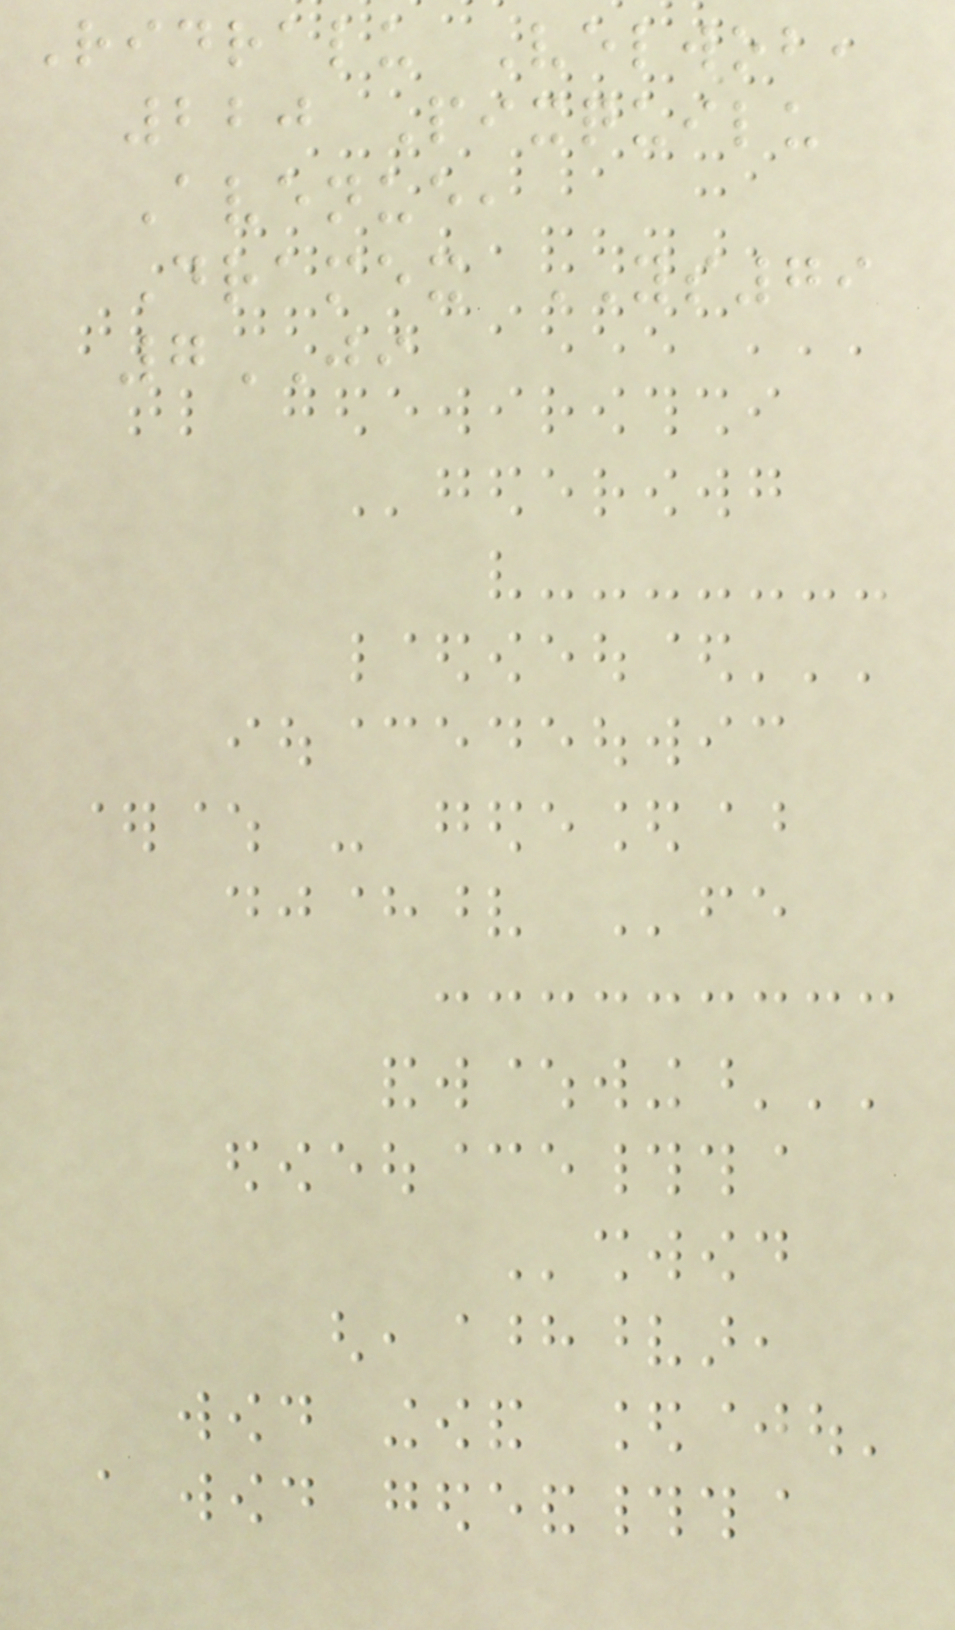Ridralu Velwob,
220 Pixquilu
Avenue,
Dramex YS79
7JI
